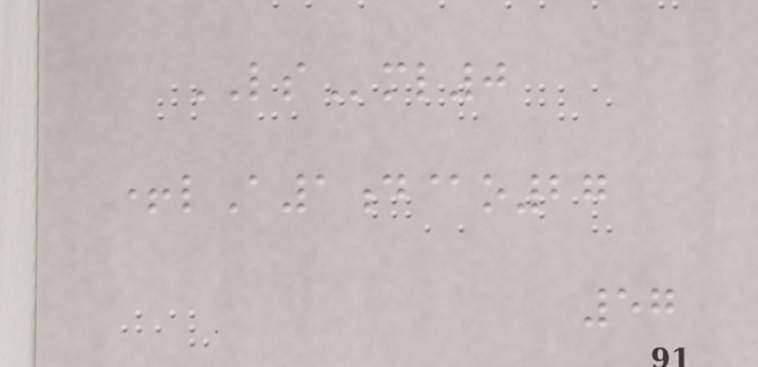LSml0
+lA1d@o27
57
